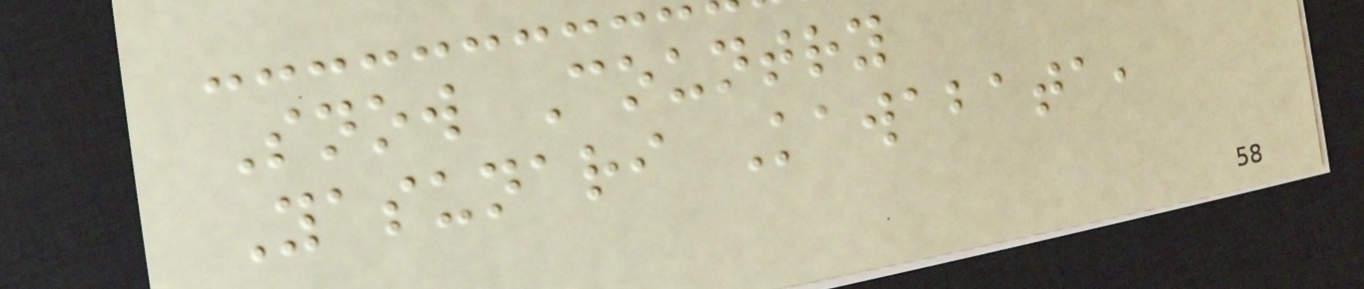Snow Country
Yasunari Kawabata,
